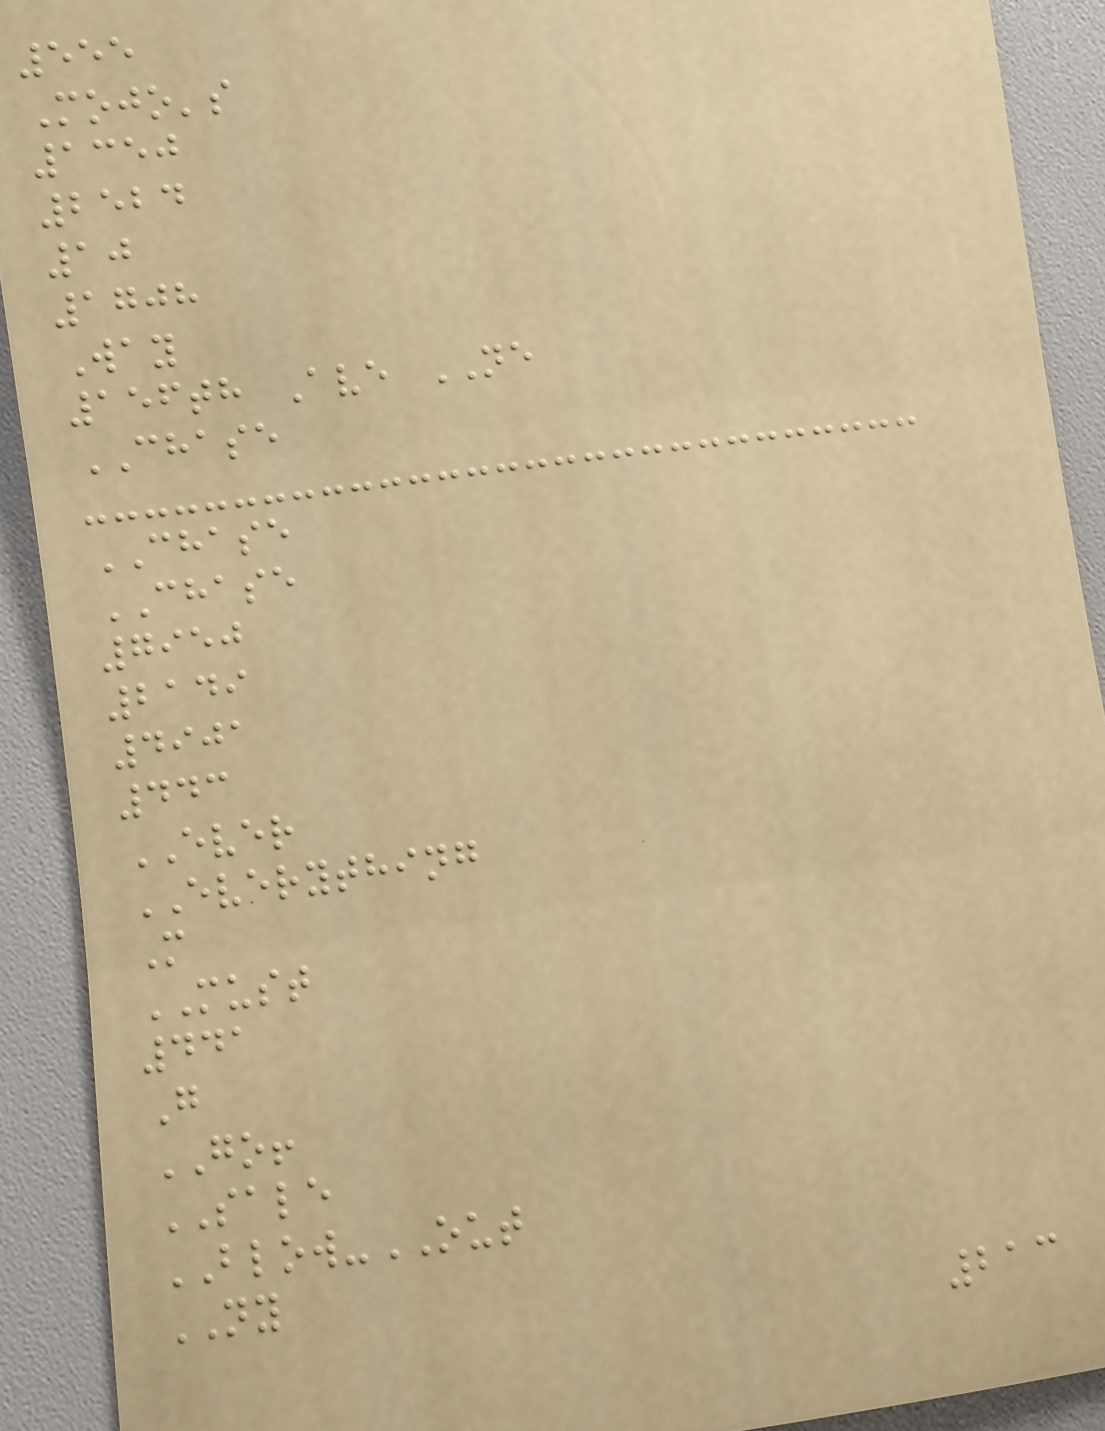555
Mojo's
1350
2524
10
1708
Way
156th Ave NE
CHASE
CHASE
CHASE
7950
2149
4901
443
EVER
EVERYTHING
M
MUST
441
G
GO!
SALE
BLOW-OUT
NY
213
